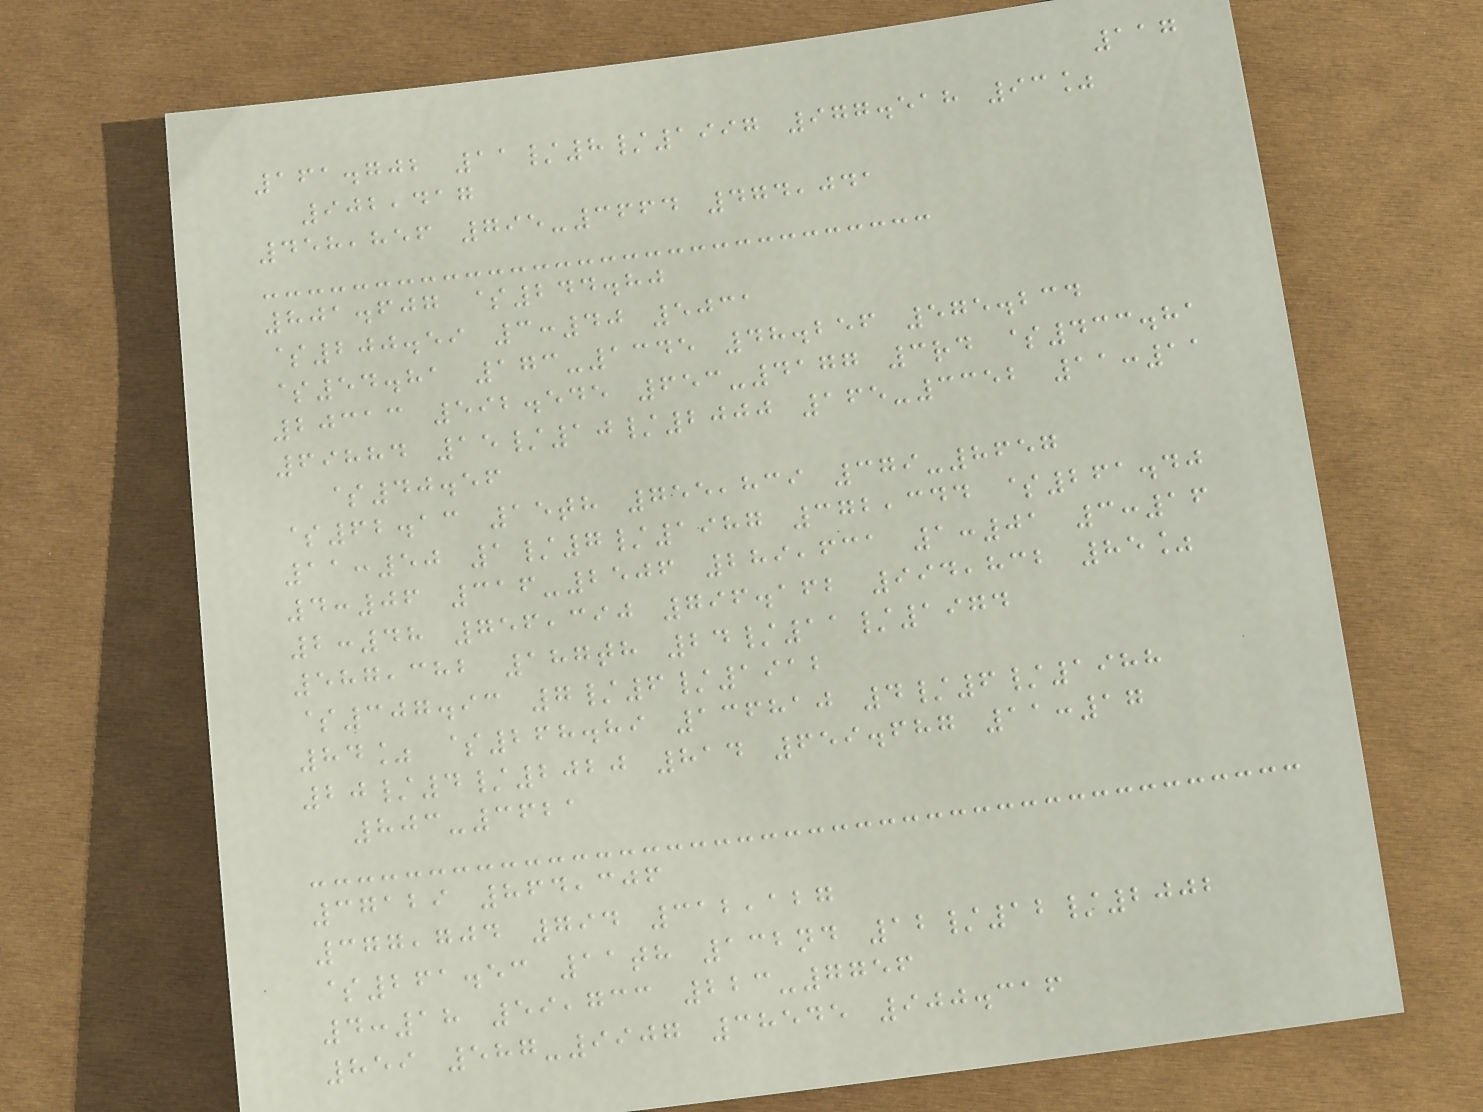117
161.702 11/8/1997 977.518 93%
902,417
458,856 795-3664 474,041
801.607 $244.80
$200.59 3:40 5031
$54.81 173-1345 48.256 575.234
20313 592.545 653-4177 3rd $433.81
69884 15/10/2000 165-3352 11:11
$40.56
$62.13 15th 755,839 379-8657
11:50 1/7/1987 372,344 $261.40
4:06 316-2506 289,631 1:01 3:16
2:48 756,390 796.162 994,832 85%
587,382 187th 24/11/1974
$307.93 7/6/1912
84% $268.89 136810 4/6/1988
20/4/2020 814 659.687 11:17
803-3621
37129 864,306
377,704 794 312,127
$261.53 11th 132nd 12/12/2002
4:18 59,733 223-7756
859 587-9907 38545 900.316
